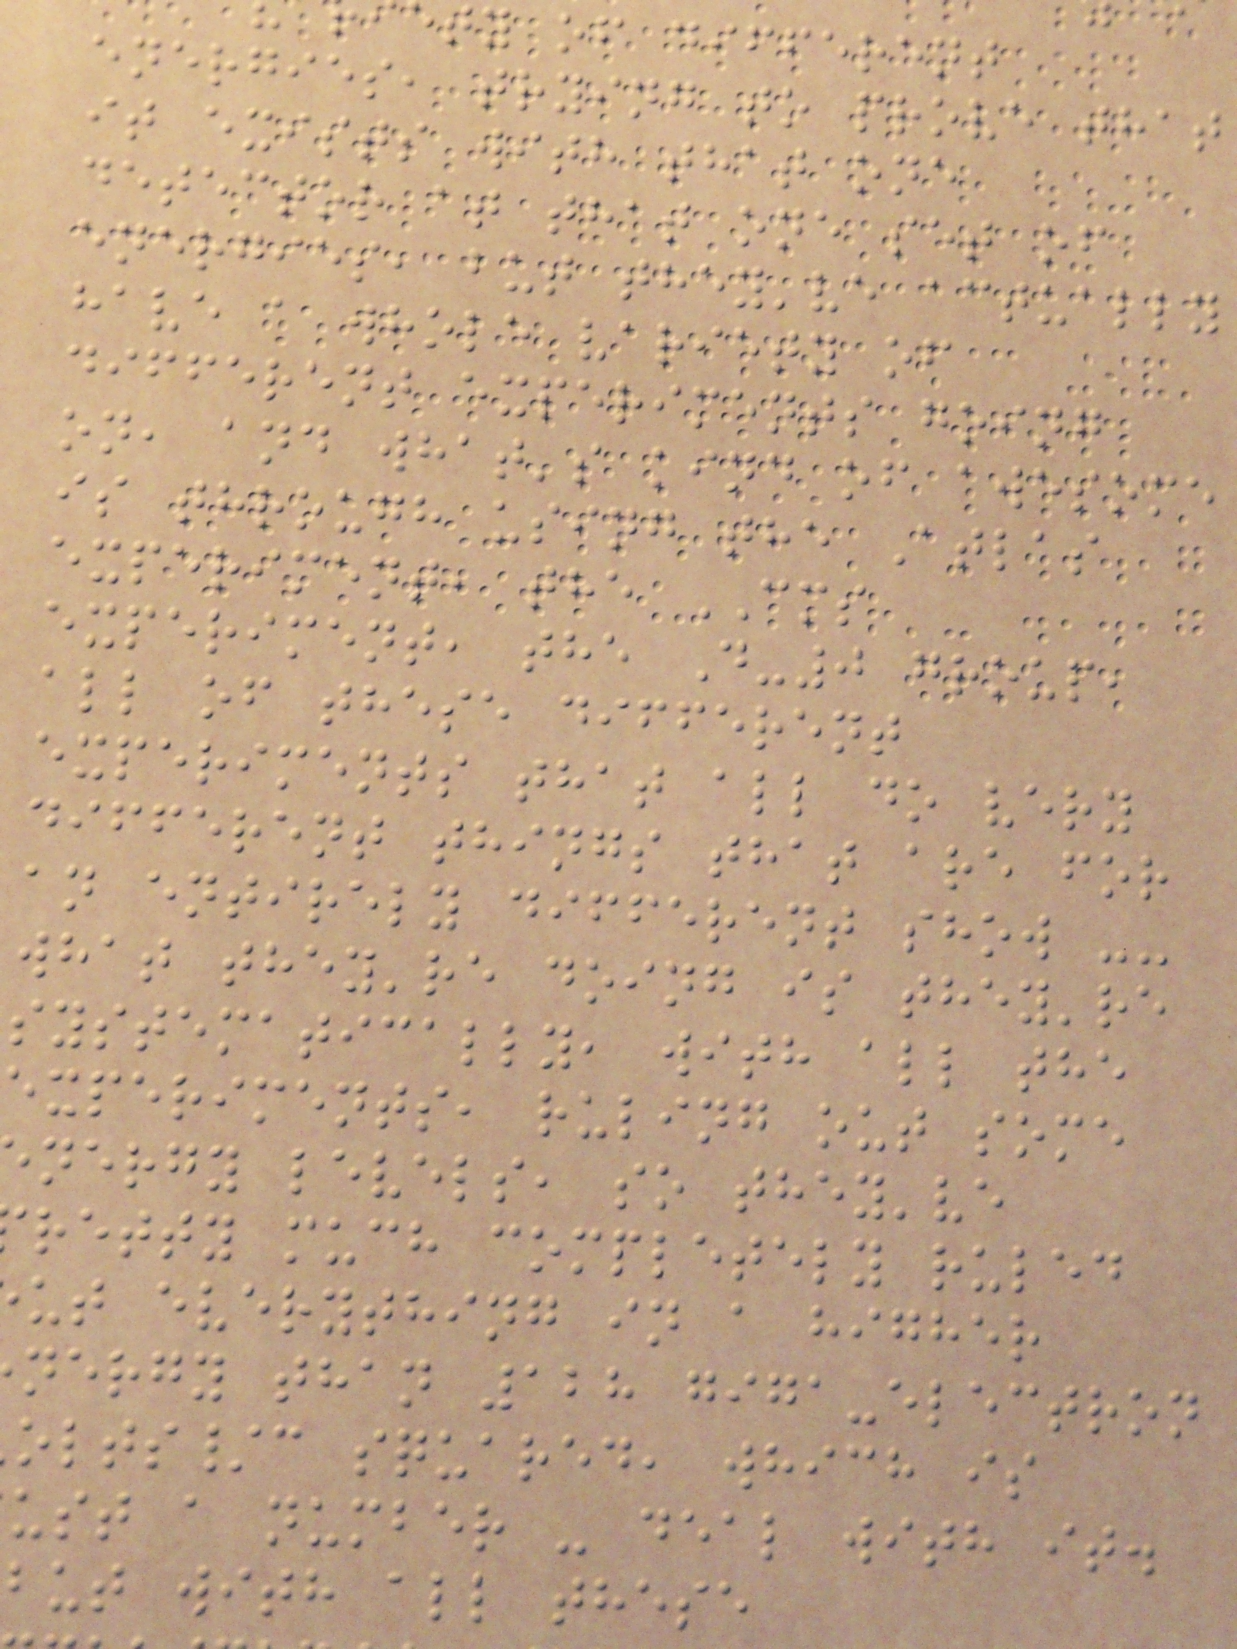ty of different
energies, trying to prove that
it exists with that one
detector at that one set of
energies, but they've actually
have a whole variety of
different experiments going
on, and what's kind of awesome
is through using the Atlas
experiment, the CMS
experiment, the D-0 group,
all of these different
experiments that all do very
different things that are for
an entirely different show --
what they're doing is they're
systematically, with all the
experiments, ruling out some
nergy levels, so they've
retty much completely ruled
ut everything in a higher
nergy than 128 giga-electron
olts/c squared, which is
ust a number - deal with it.
but with all these
